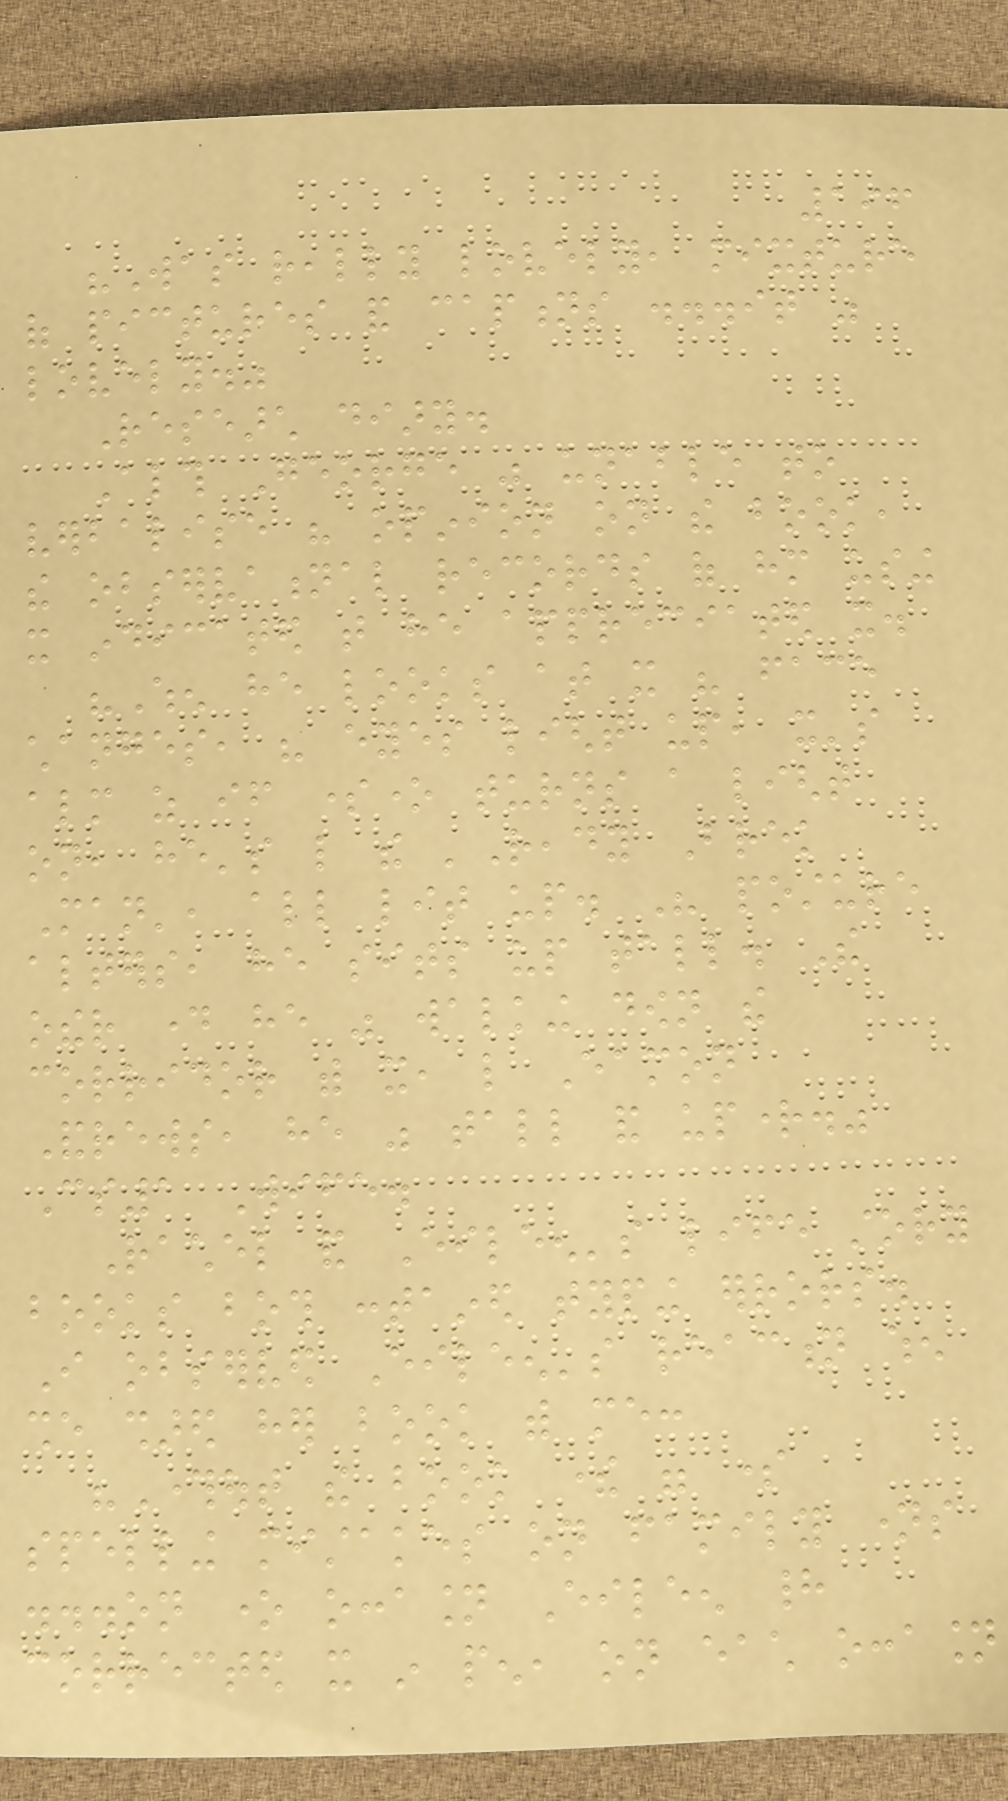196
"Was really lovely, mixture
of pictures and captions ...it was
lovely."
Research diary.
Although George was unable to
verbalise his opinion on the book,
the observational records of him using
it indicated that he appreciated it.
"When he looks at it his face
changes, his eyes light up, it's
almost as if someone turns a light
on, he's like the 'Ready Brek
Man', all lit up. His posture
alters, he sits up tall. The
other day he was walking down the
corridor with it, like Eamon
Andrews, he was tall and upright."
Cs1 Wife.
Rachel and Eileen's life story
books both contained typing errors.
I observed Eileen's reaction when
she shared her book with me:
"Throughout the book there were some
spelling mistakes on family names
...on one occasion Eileen had
corrected it in pen, on each occasion
